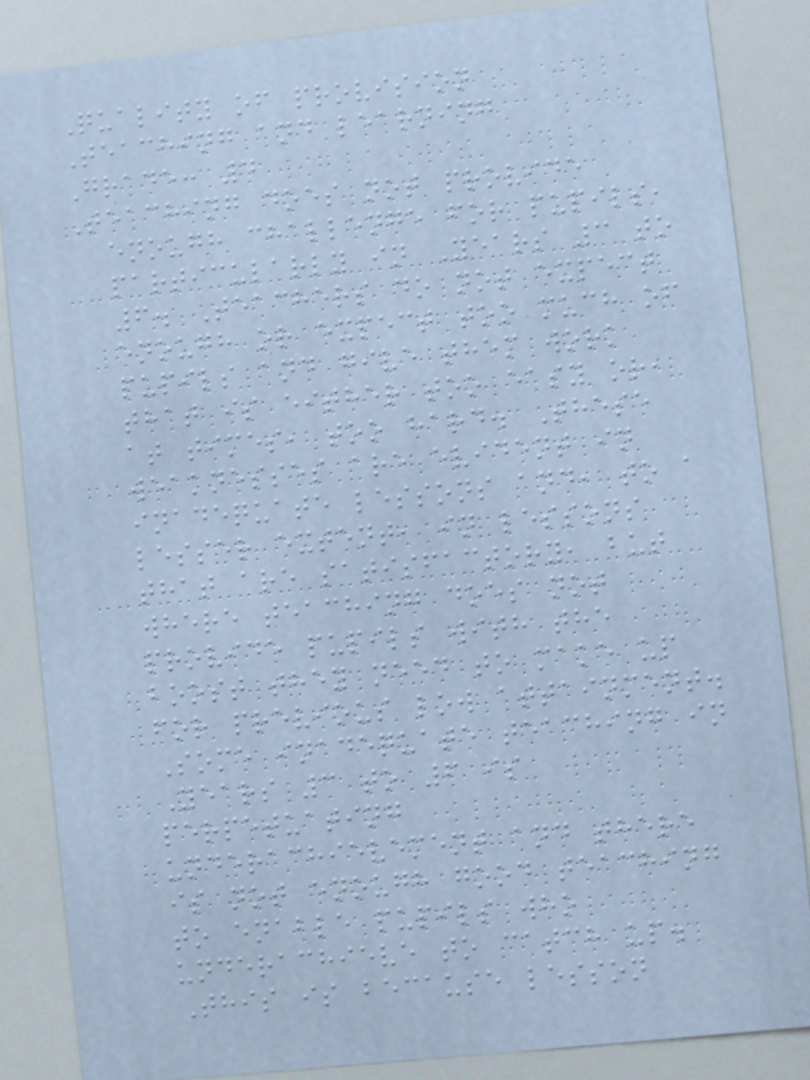Quality of provision
Teaching and learning
Grade: 4
Teaching does not provide
enough challenge for pupils,
particularly in Years 3 to
6. Teachers do not expect
enough or expect too much of
pupils and give them work
that is either too easy or,
at times, too hard. These
weaknesses are evident in
inadequate lessons and, to a
lesser extent, in lessons
that are satisfactory, but
where teaching does not
provide pupils with the
boost they need to make up
for previous low attainment.
Some inadequate teaching in
Years 3 to 6 is
perpetuating
underachievement and there
is not enough good teaching
to enable pupils who
underachieve to catch up.
This is because lesson
